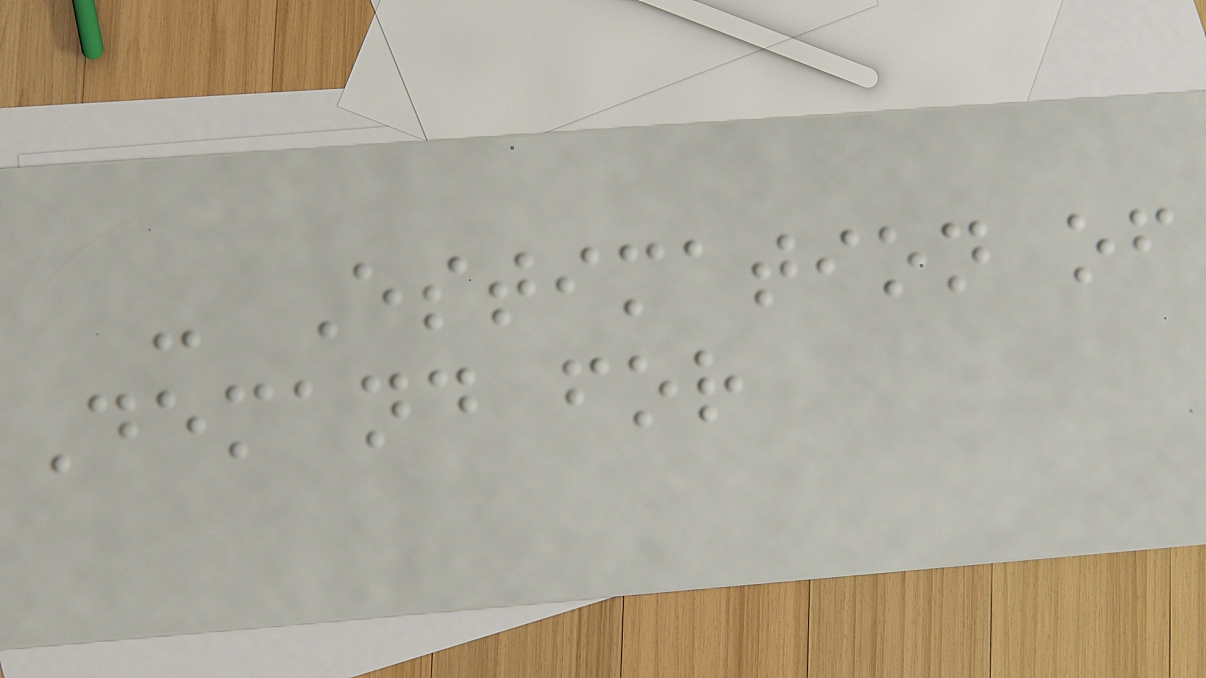- Estimation of
Demand for
